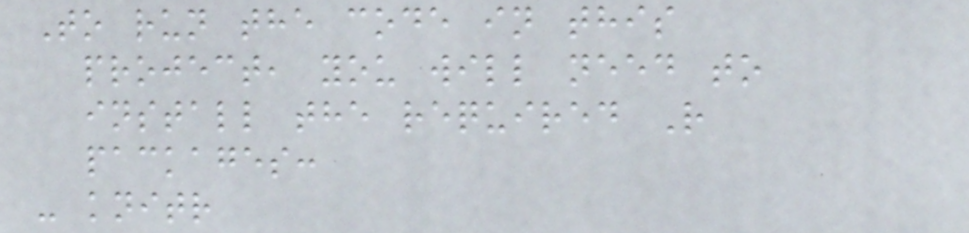To run the code in this
project, you will need to
install the required R
packages:
- knitr
